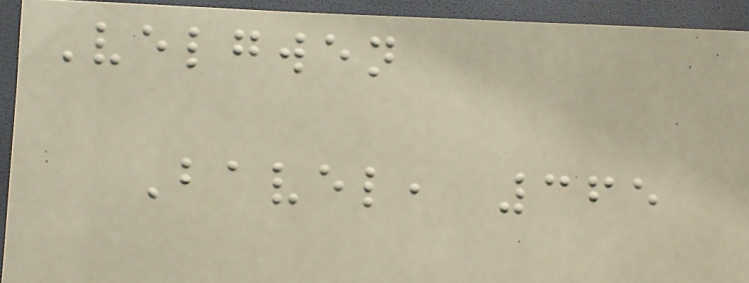Velgwen
Bavel, 365
